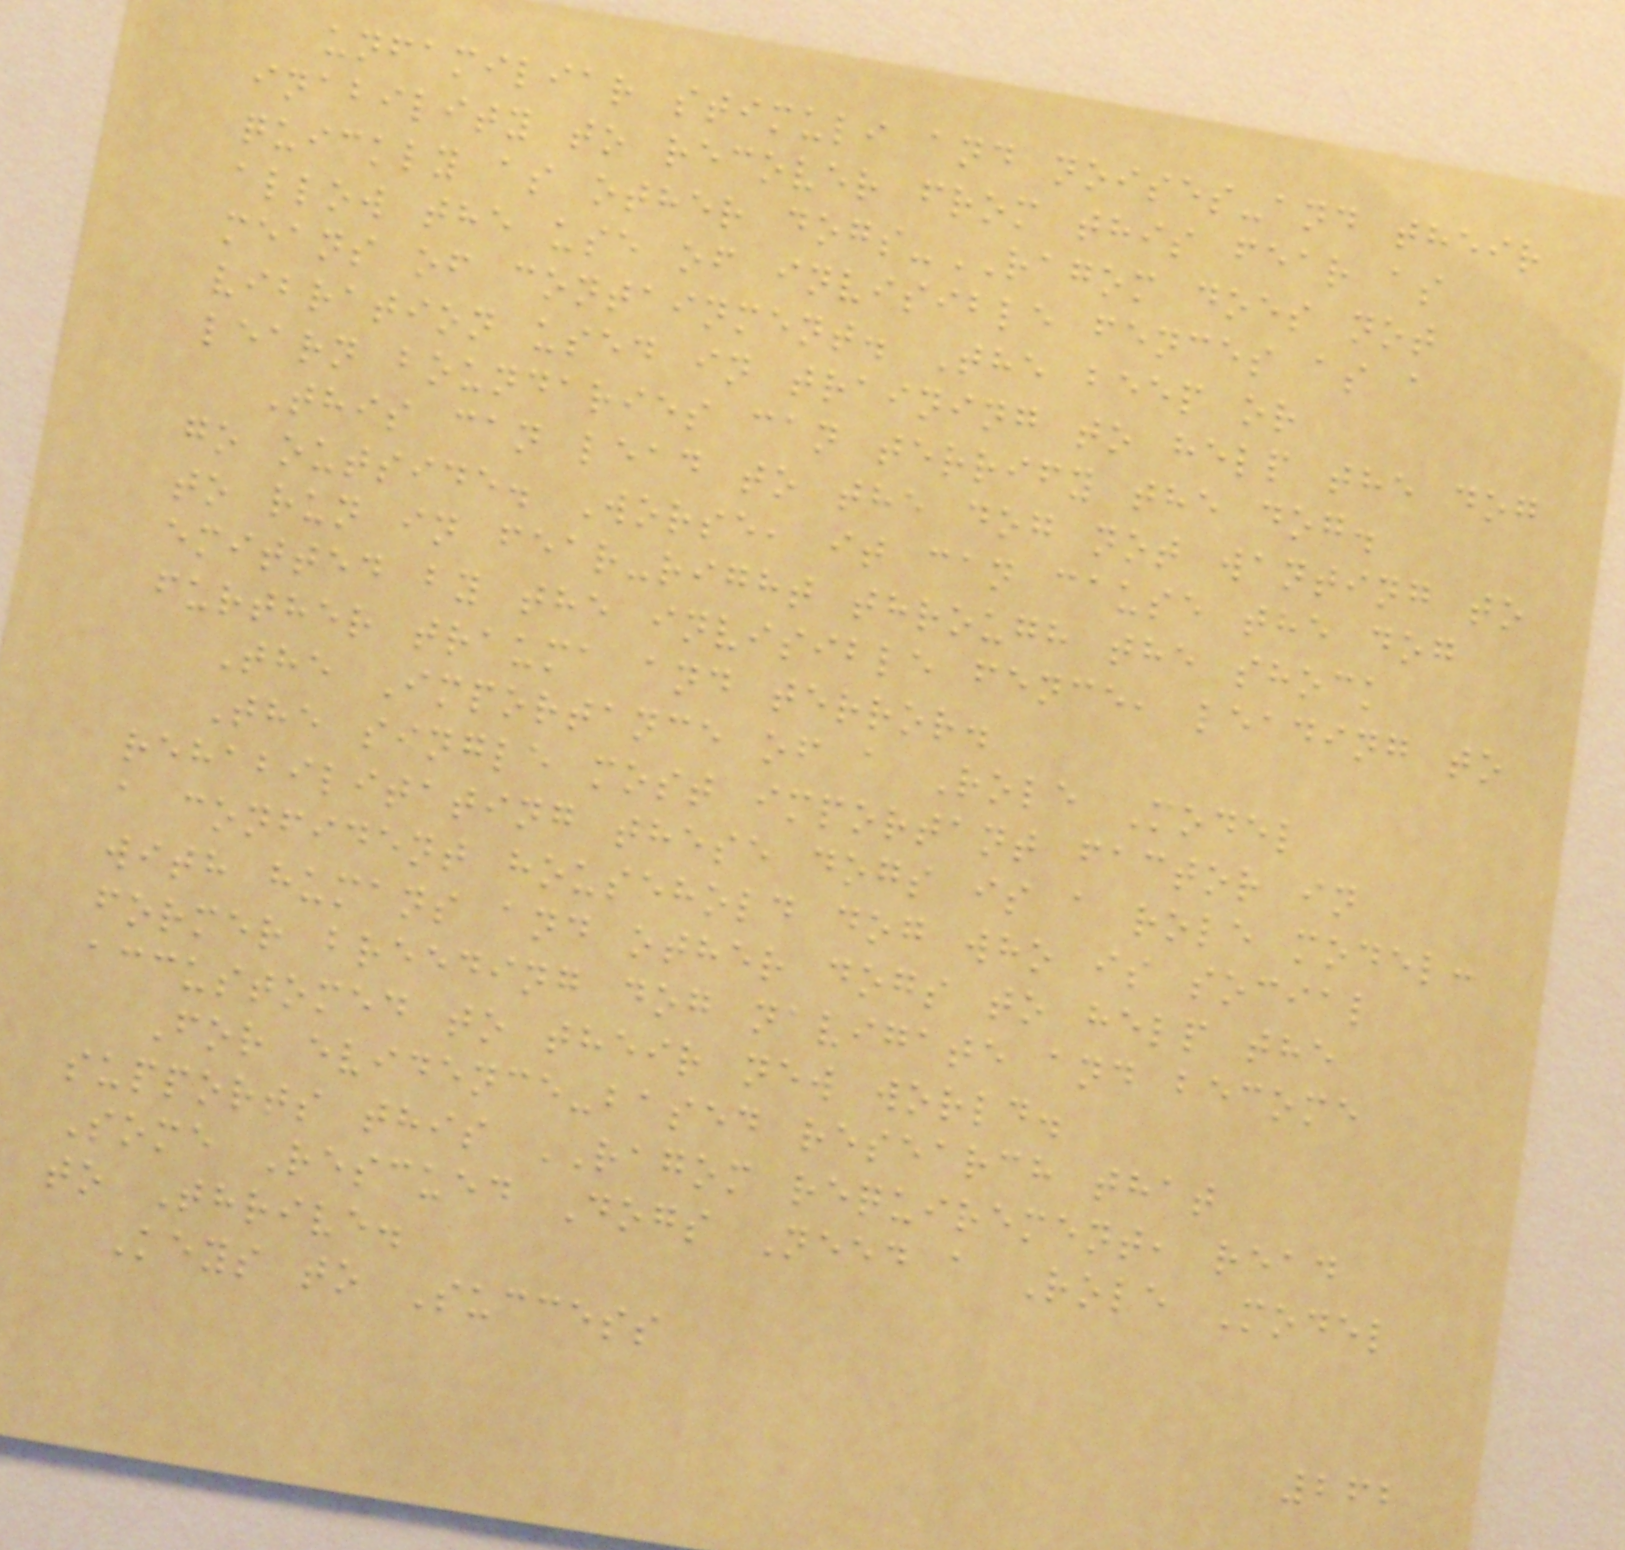unfamiliar stimuli and noises-and their
inability to recover from this fear as
quickly as other dogs-RAGOM does not
allow the use of invisible fences as a
means of containment. The beep or
vibration used in training to help the dog
learn boundaries can terrify the dog.
This can lead to the dog not wanting to
go outside. Worse, it can cause the dog
to run in fear-right through the shock
emitted by the invisible fence, leading to
further trauma and terror.
The Importance of a Role Model
The single most important factor in
rehabilitating these dogs is a role model:
a confident household dog who is social
with humans and other dogs to help the
former breeding dog navigate and become
accustomed to their new world.
For evidence-based research that
supports this RAGOM requirement, read
Some Rescued Dogs Need a Role Model
to Thrive.
Keys to Success
262
